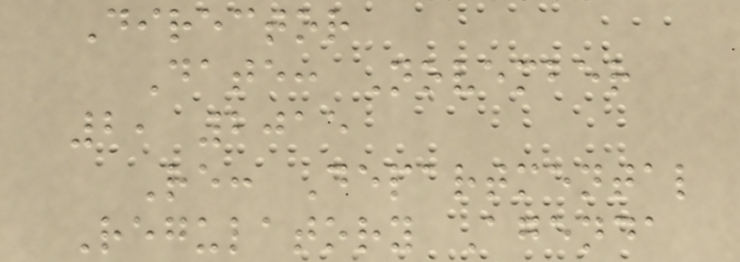Director
Date: November
2, 2015
Re: Departmental
Regulatory Agenda
